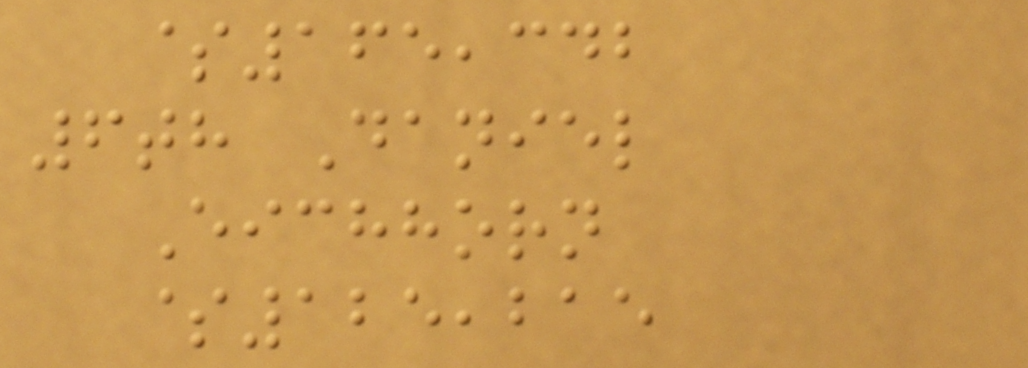$165,342
6th Daniel
Eichhorn
$125,215
